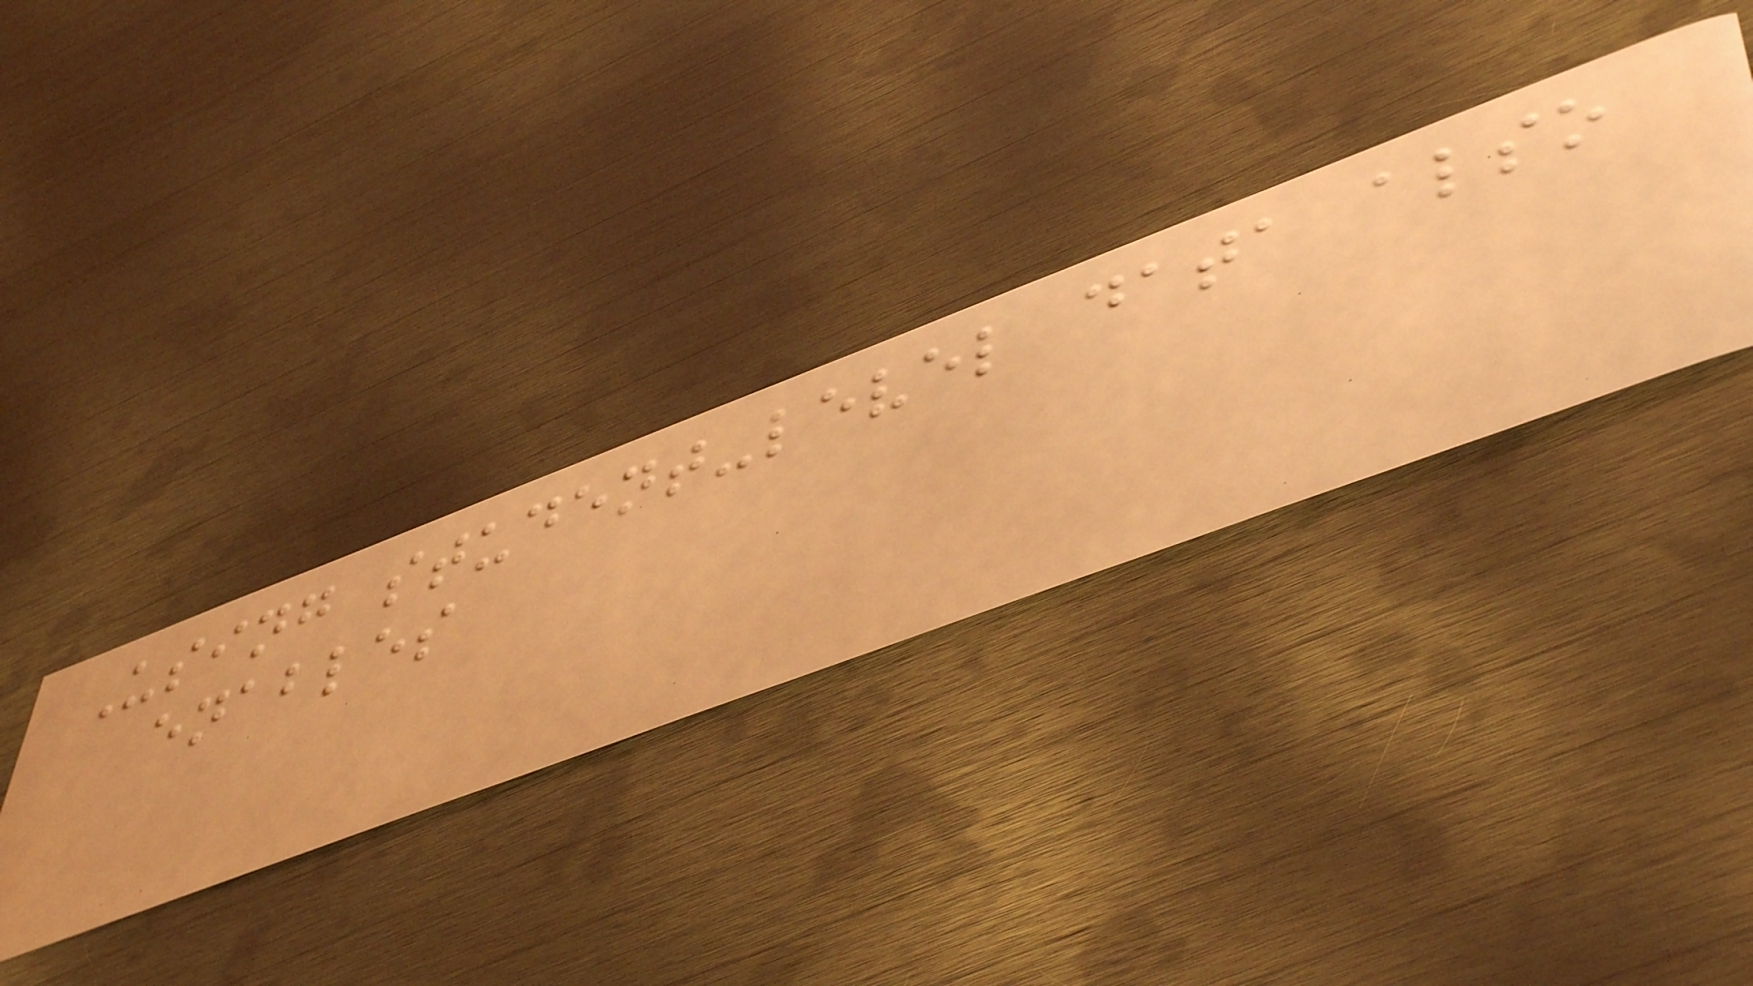Using student-level data also
enables
